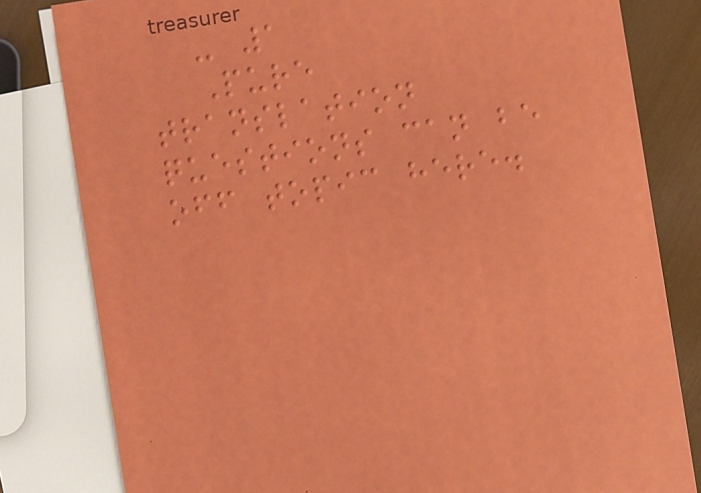- 1
Pure
translation
questions can be
off topic here.
